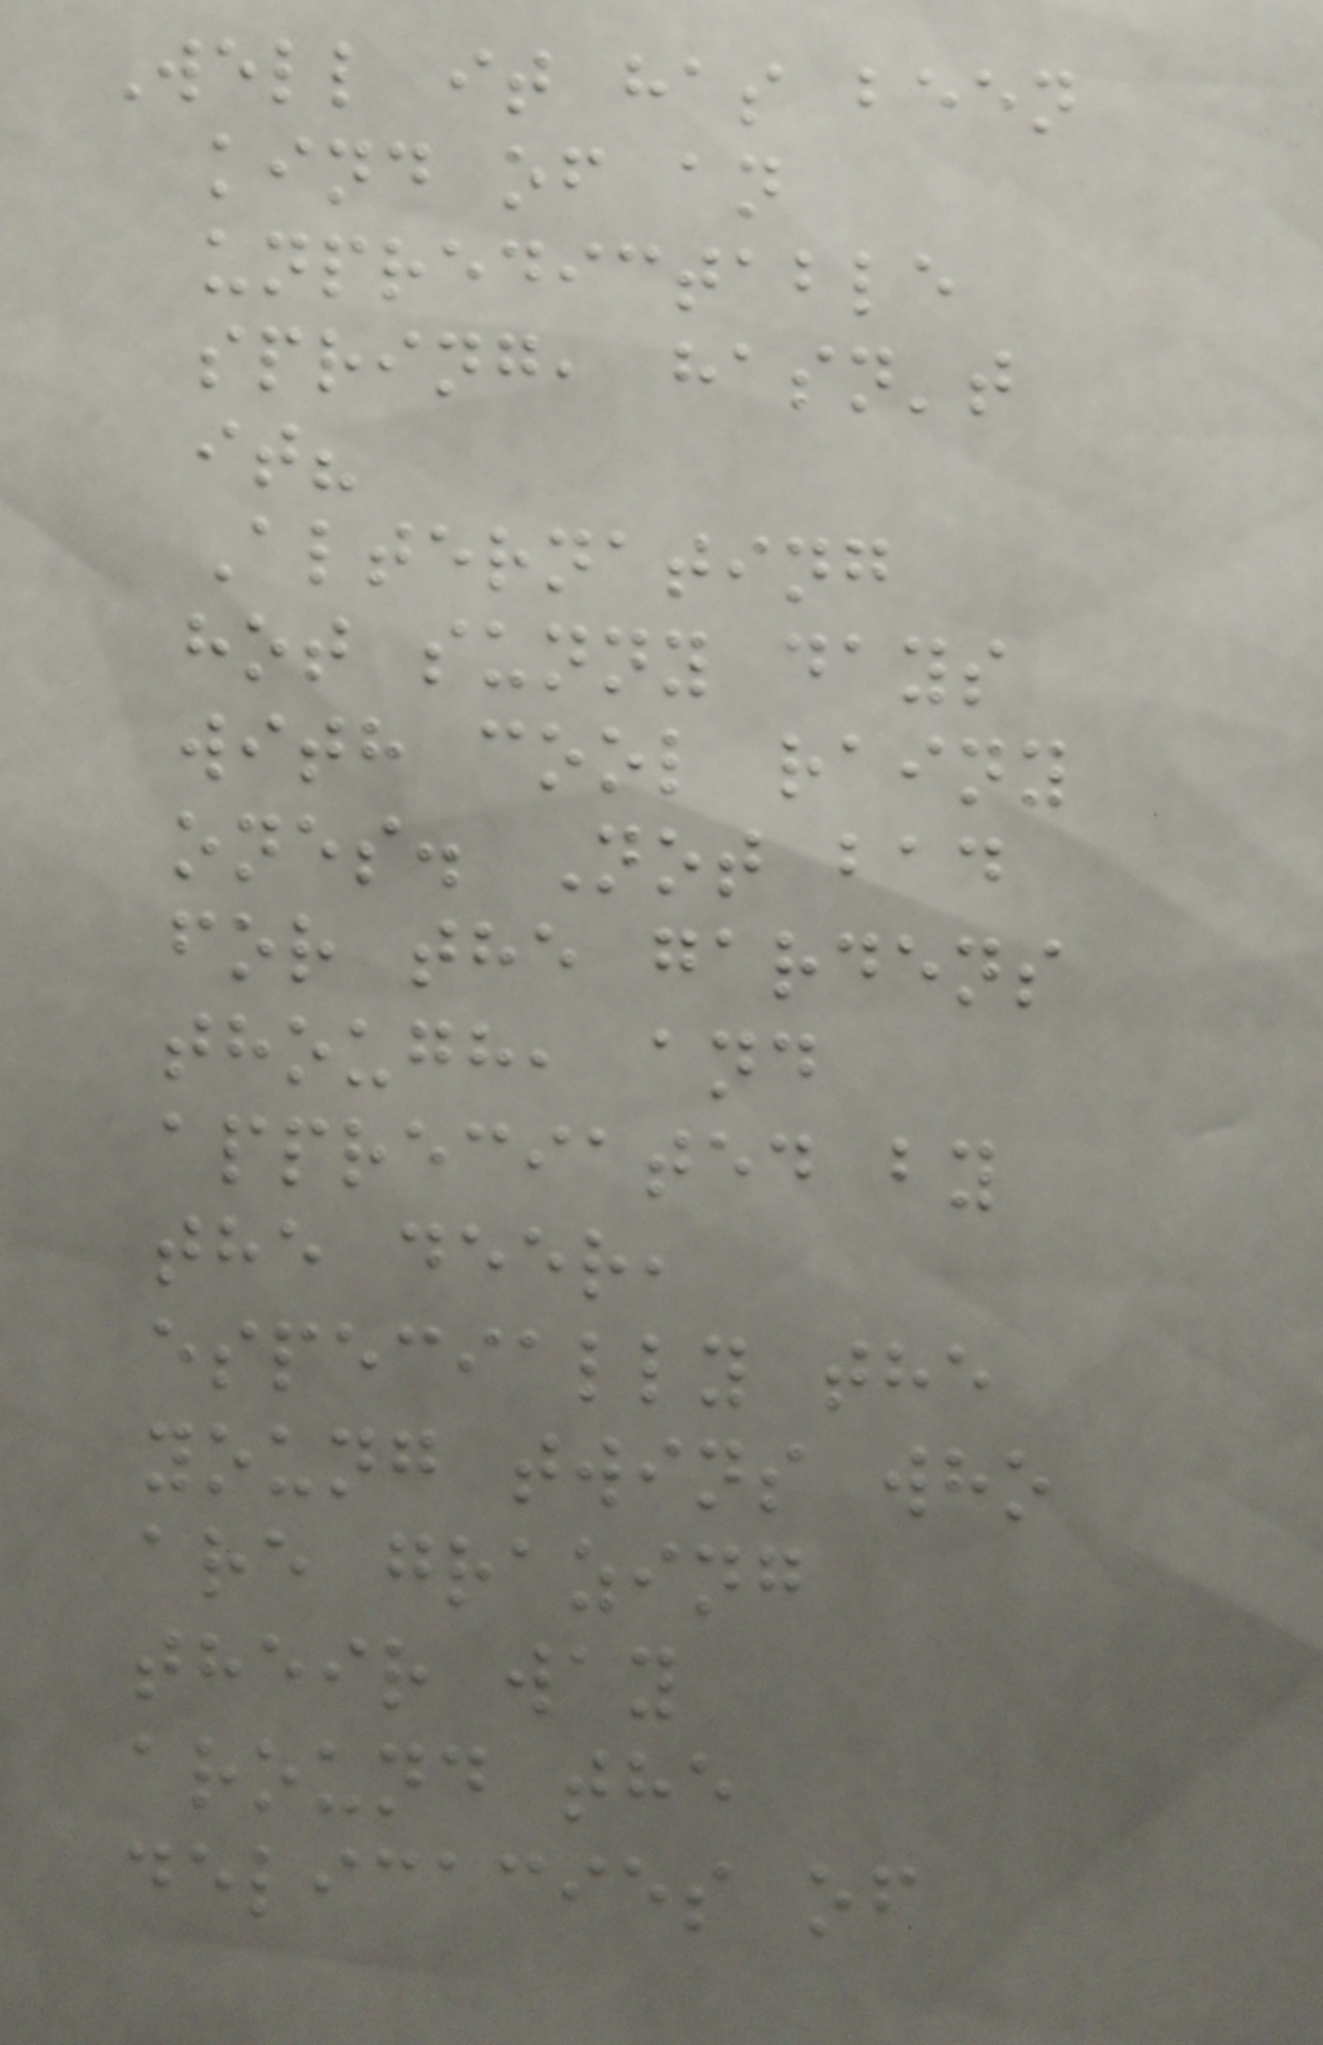Well it has been
kind of an
unpredictable
spring, hasn't
it?
Alternating
hot sunny days
with cool rainy
ones. Not bad
for the gardens
though, and
appreciated by
the deer,
especially the
young twins who
are grazing
their way
around the
delicacies of
